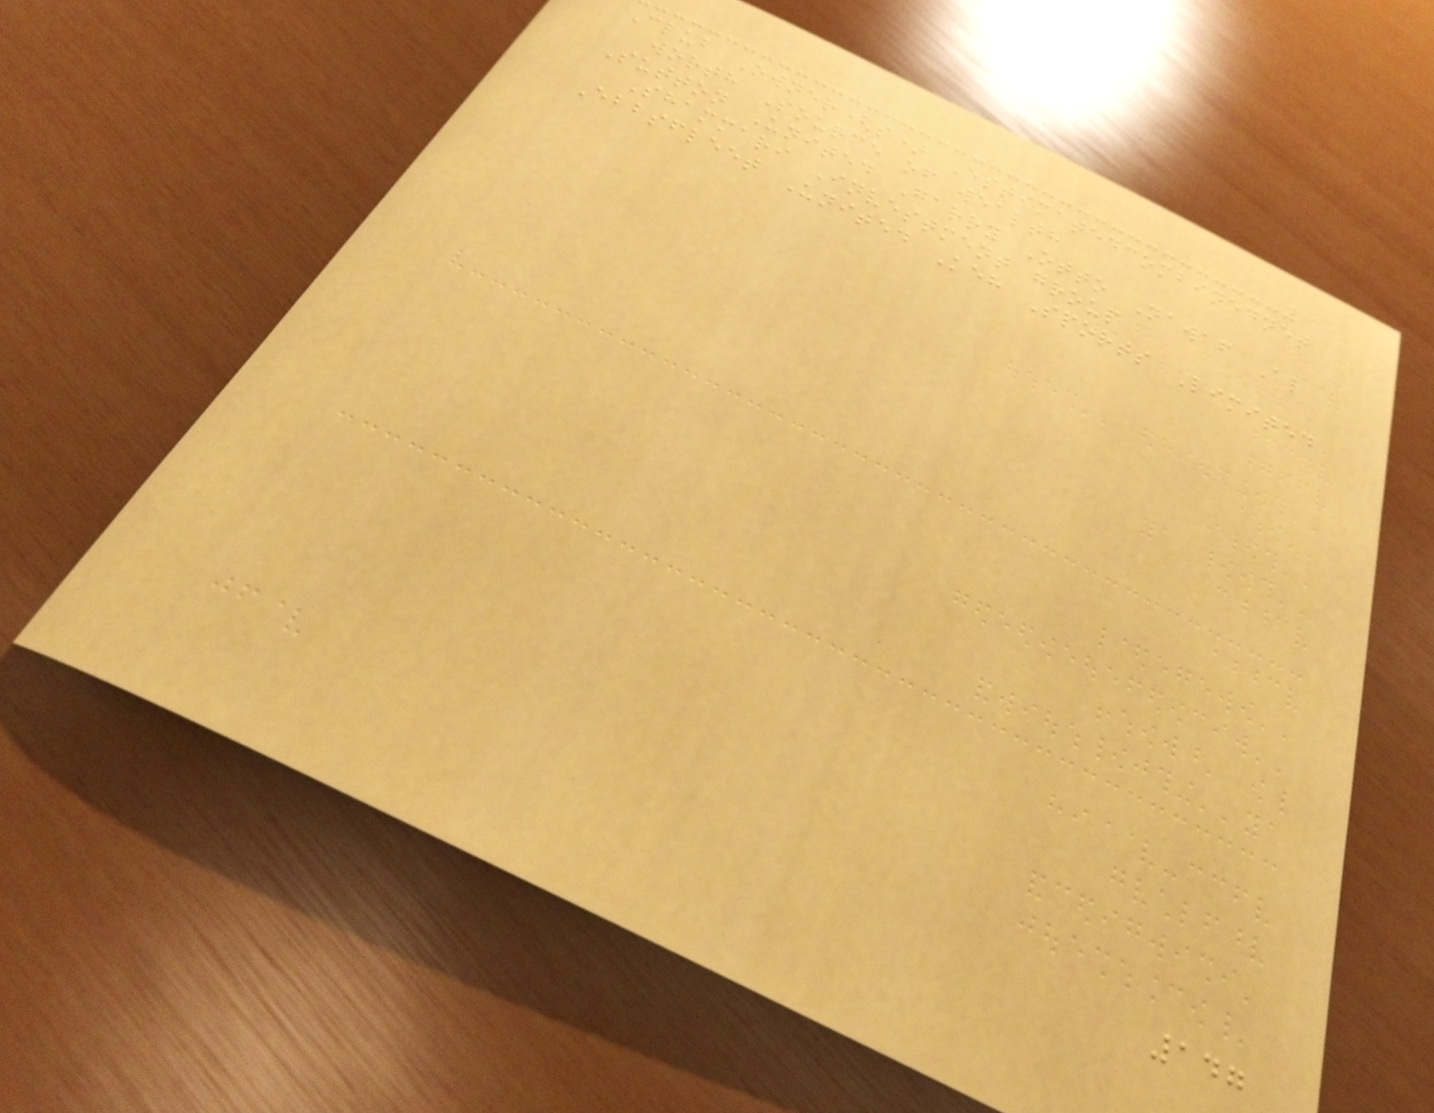Club Owner(s) Estimatedcombinednet
worth Source of wealth
Sutton United Garry Otto Nawaf Al
Shammari Investment group
Ebbsfleet United Keh Sports Limited
147
